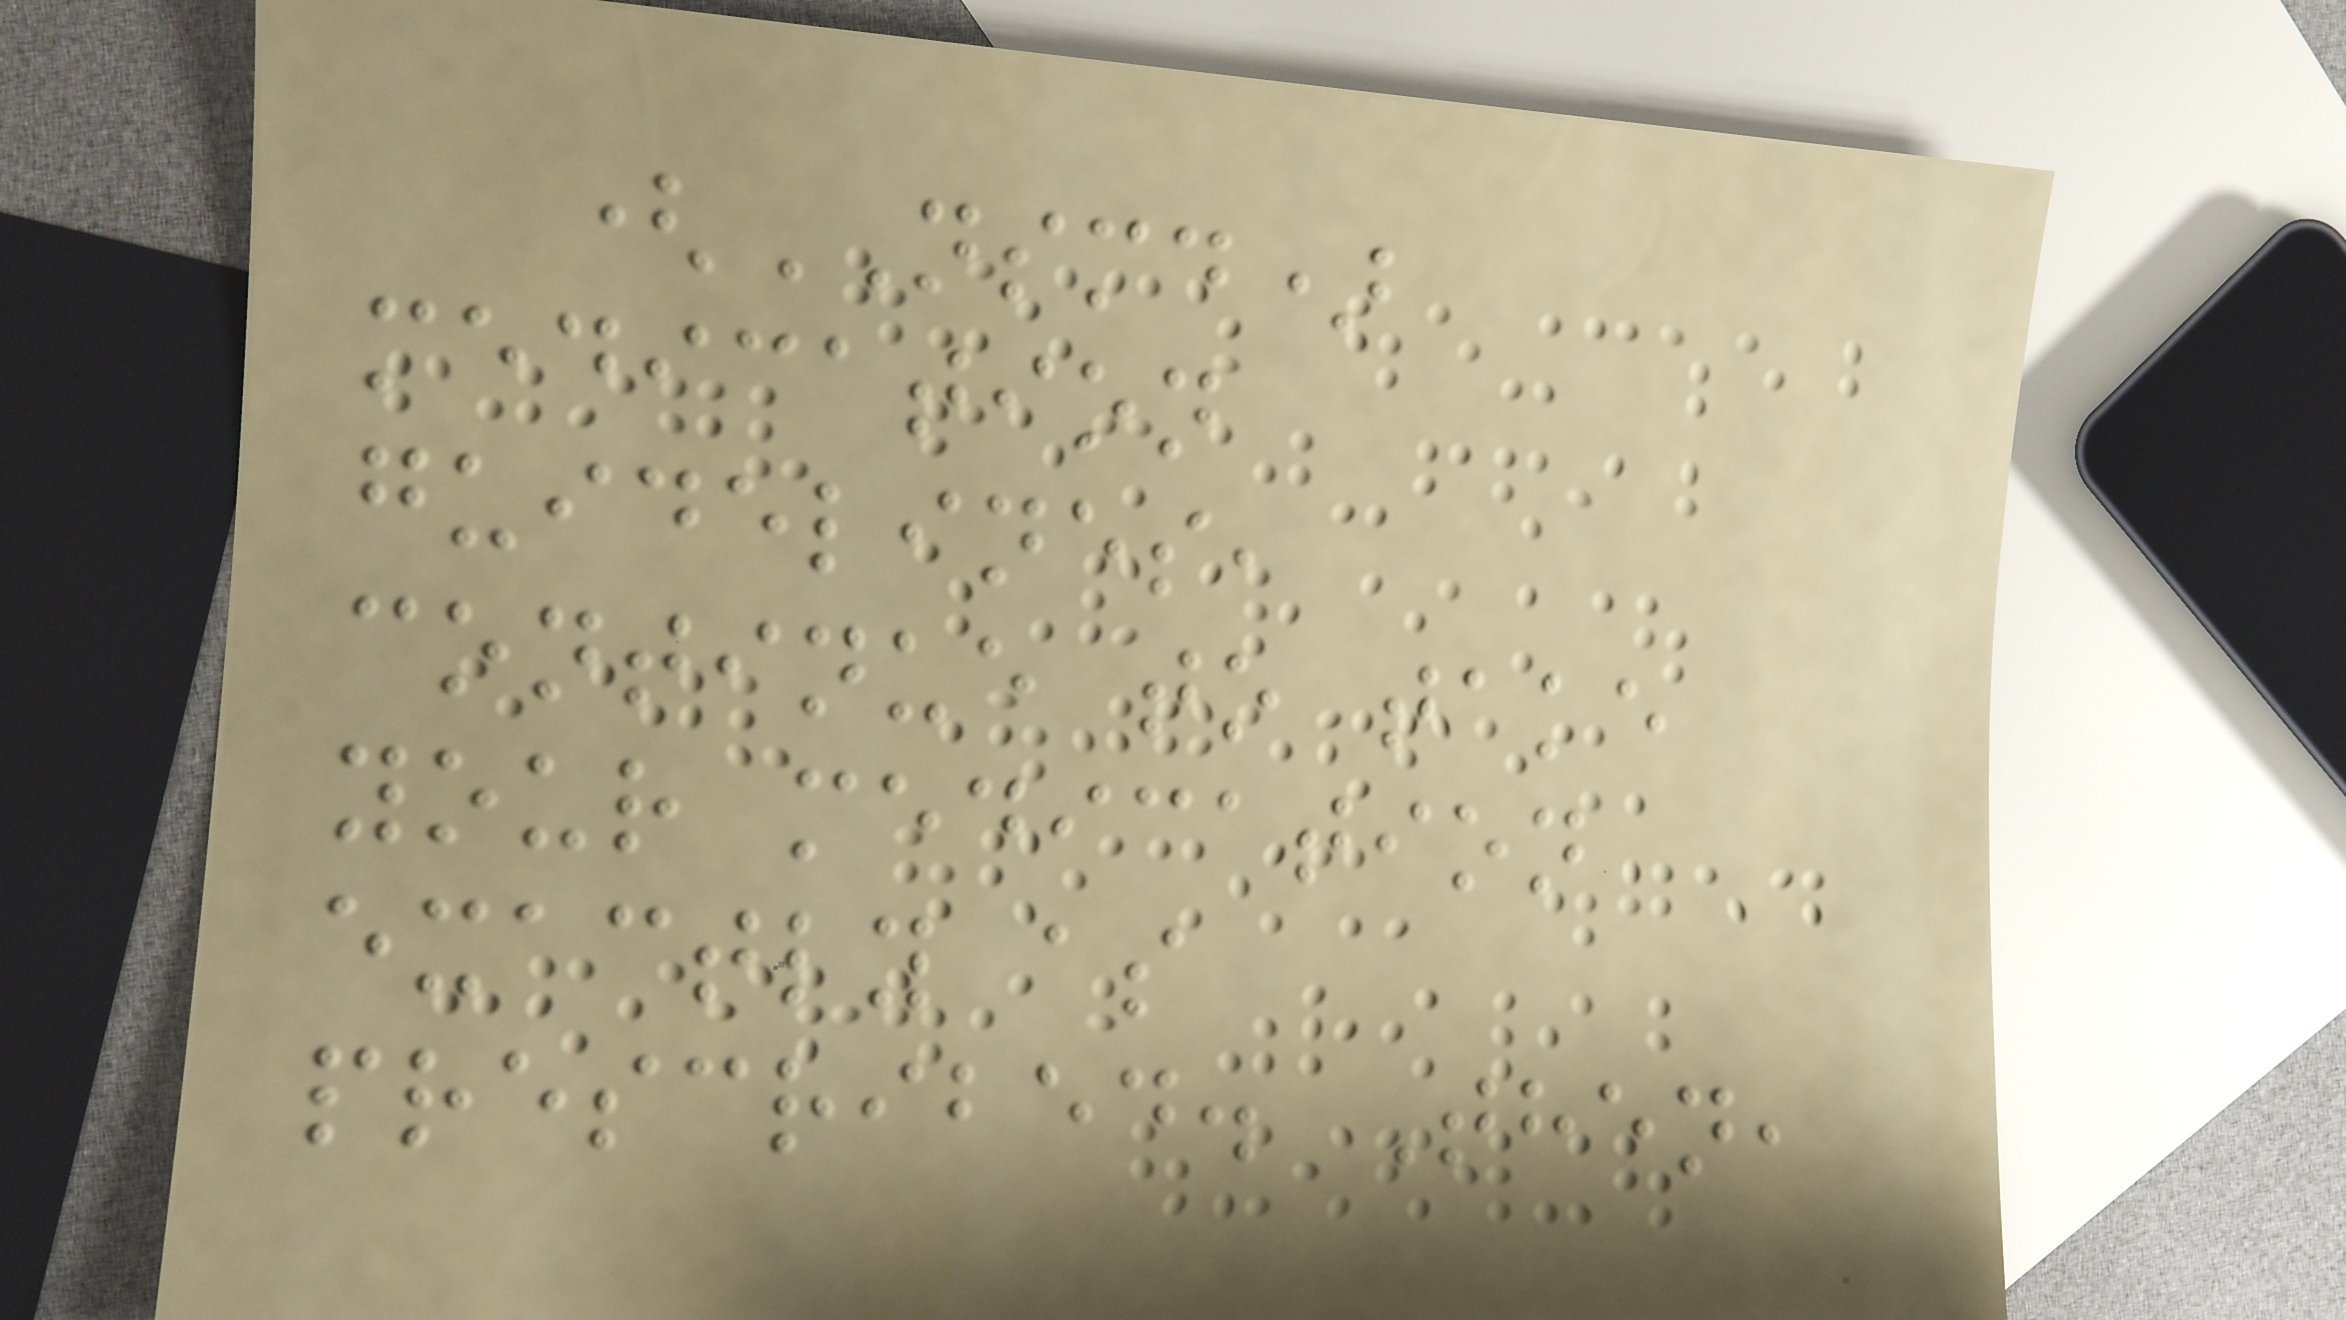(NSMD)
medication
guidelines,
continue to take
your medication
exactly as
prescribed. Then,
